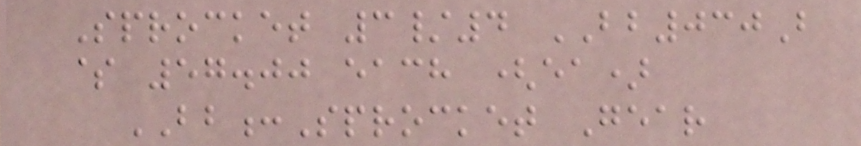Sprocket 3/4 BB030B
$ 57.00 each (ea)
BB:Sprocket Gear
